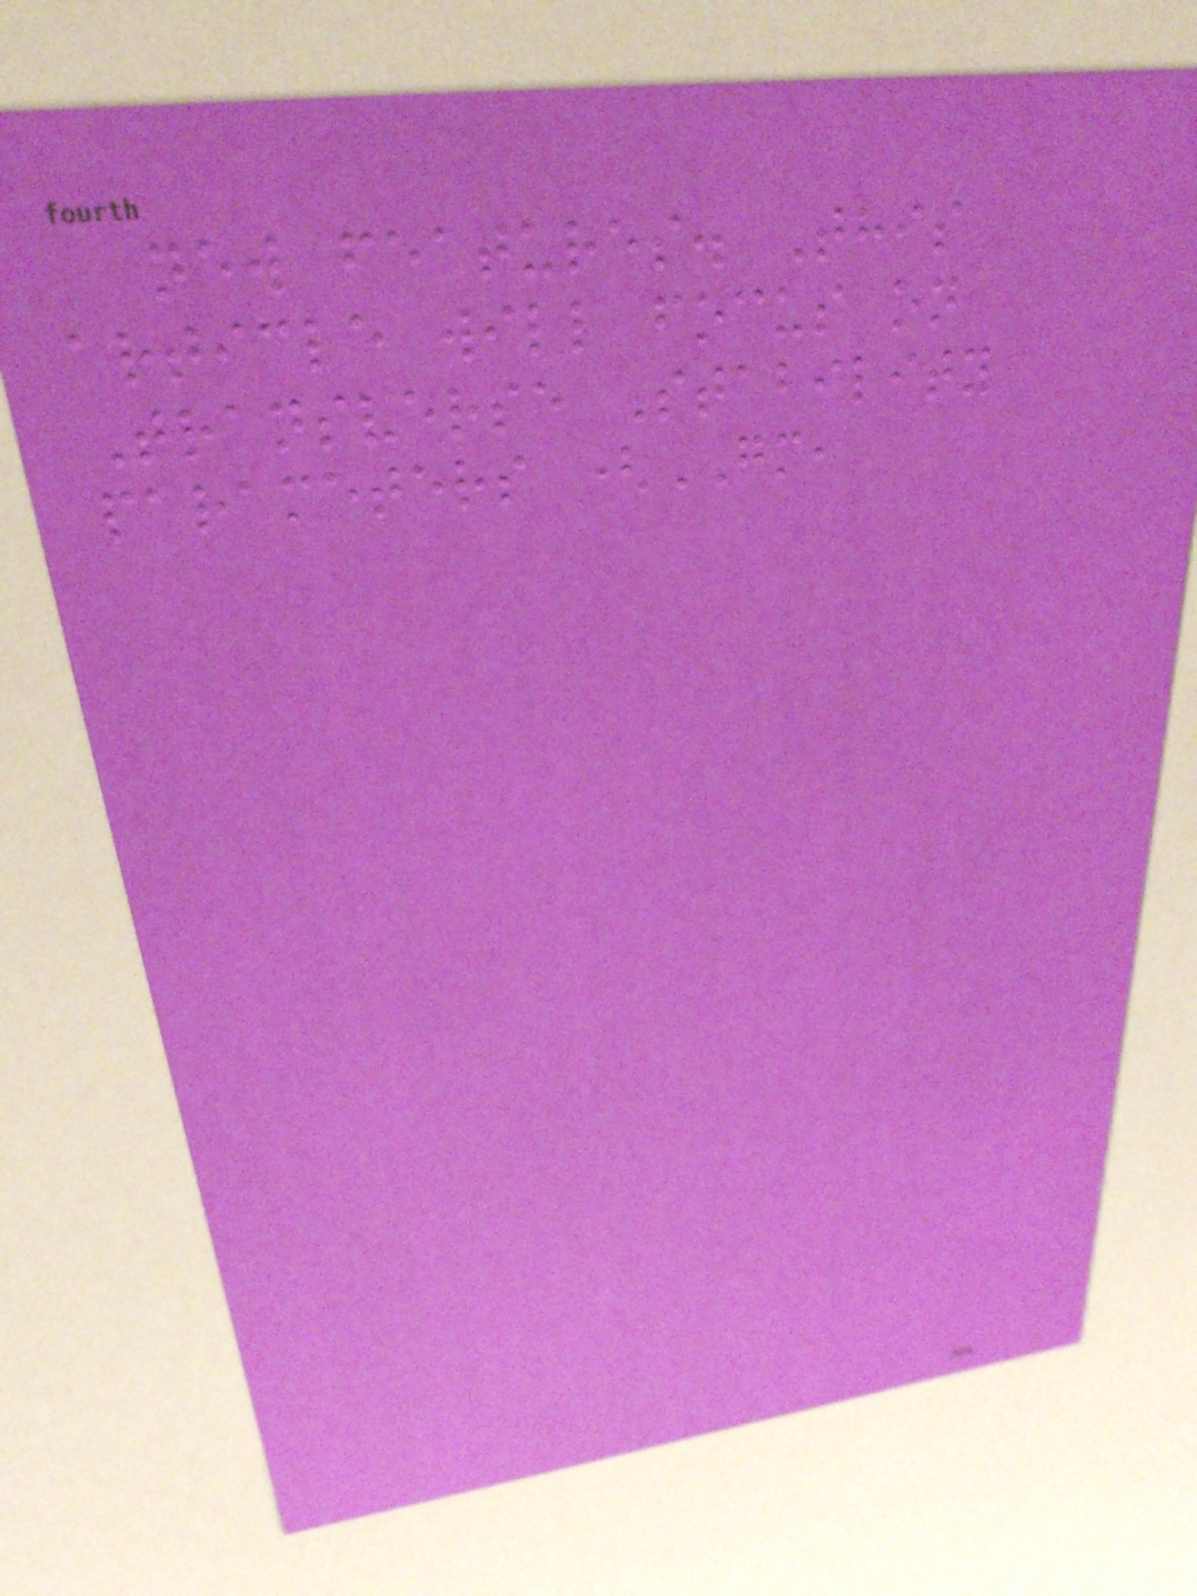new features. This
article will focus on
Transverse Stability
parameters (GM,
